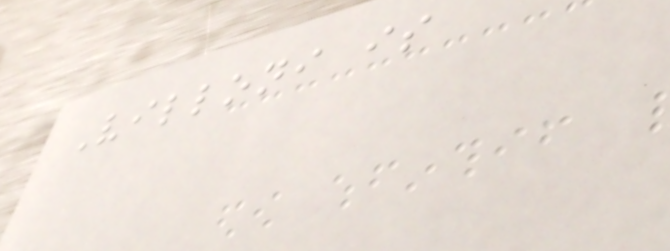Villoni is
